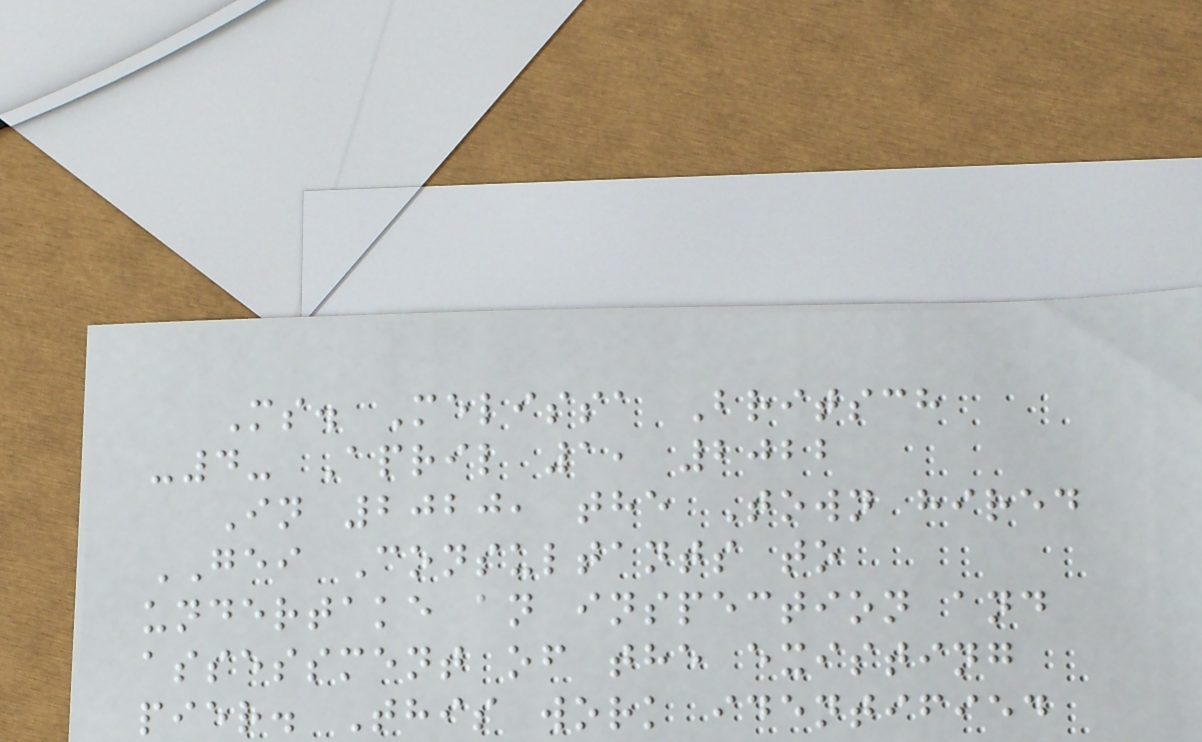Ms. Melissa Britsch
-4- April 1, 2022
In 2020, the Town hired
GEI Consultants to
undertake an inspection and
assessment of the existing
pier. This work identified
